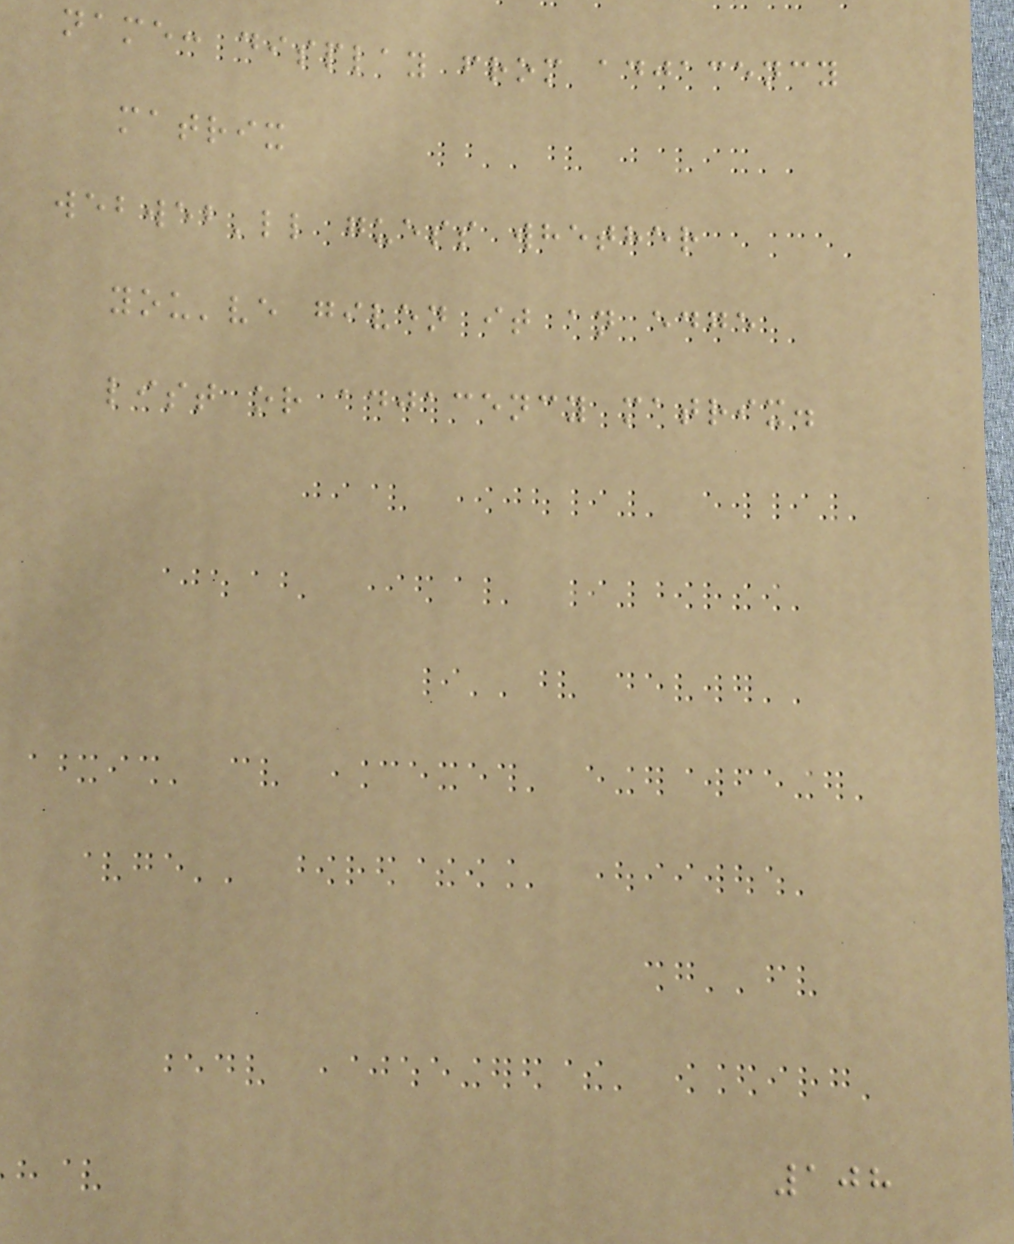name: display from adjacency
matrix
webweb'll guess whether
you've given it an edge
list or adjacency matrix.
108
